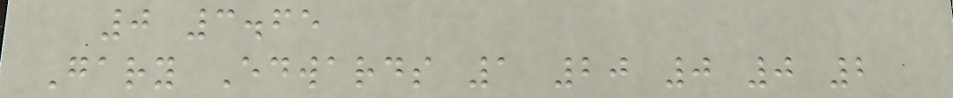0 3.65
Gary Edwards 1 20 0 0 2
